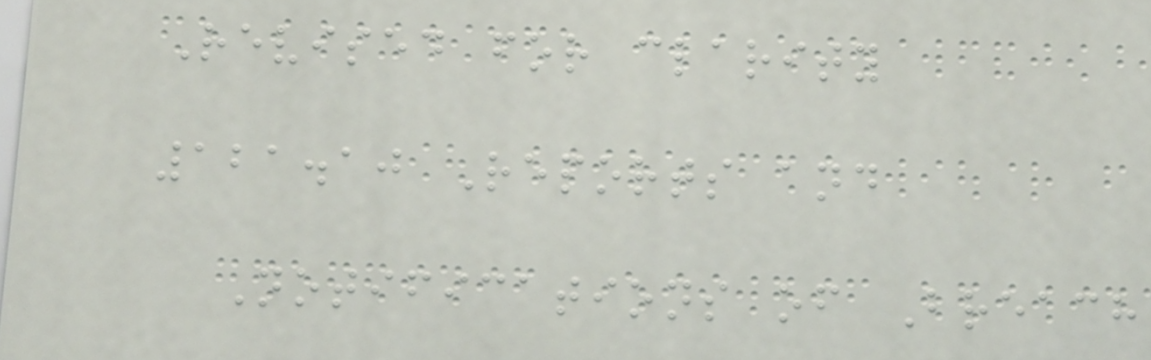Revised for clarity
121.10 Reports and
Notifications of Breach
